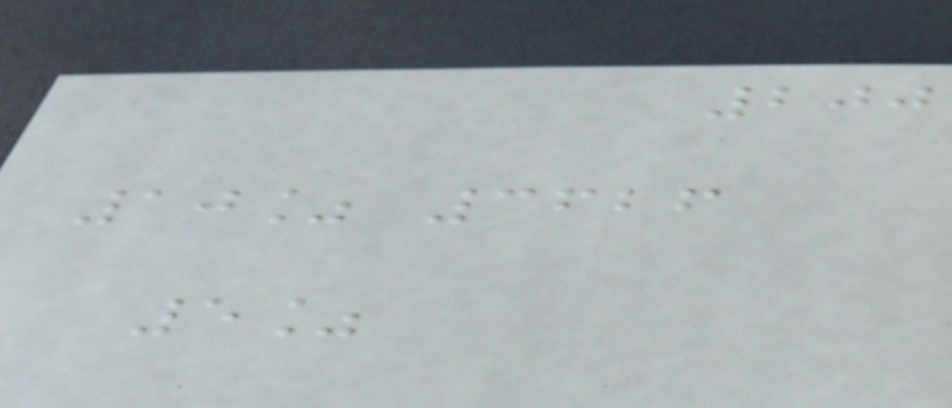200
10% 3626
5%
